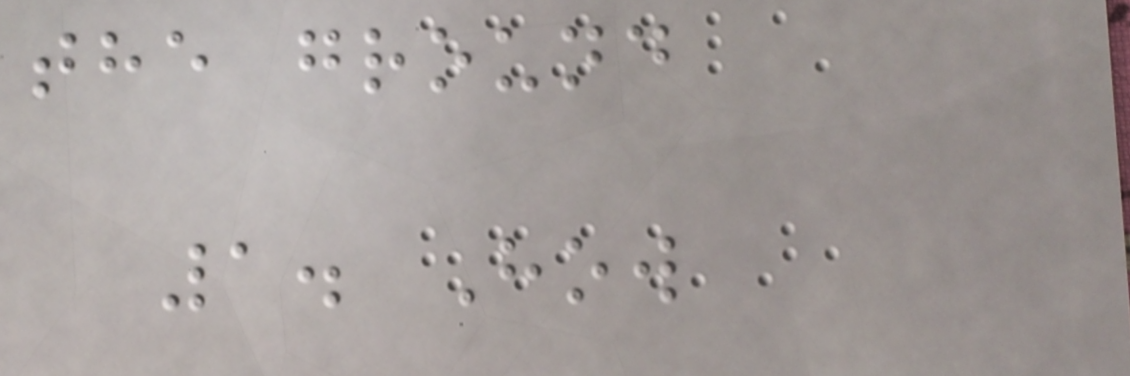the ground
1. How
